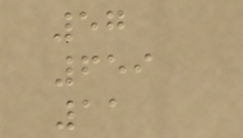57
659
11
